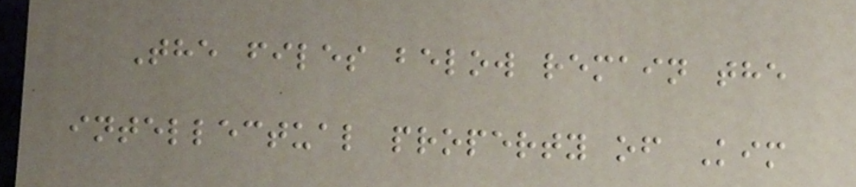The files below remain the
intellectual property of Kim
